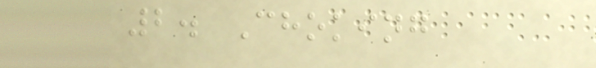2. Choking
